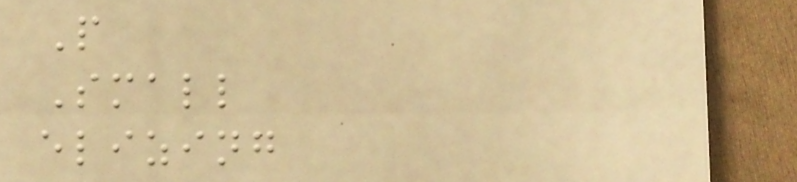P
Small
elizing
